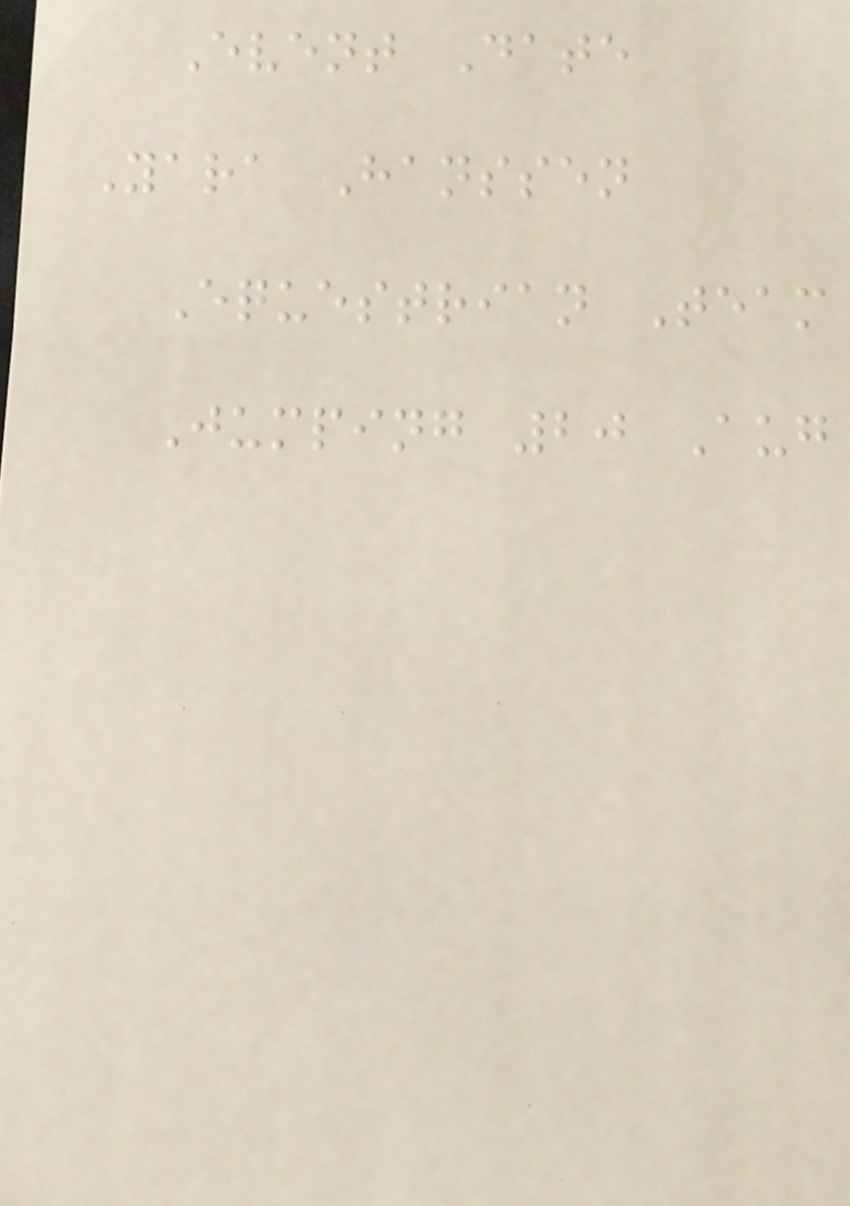Event Date
Yara Hanssen
Equestrian Team
Jumping 20 Aug
